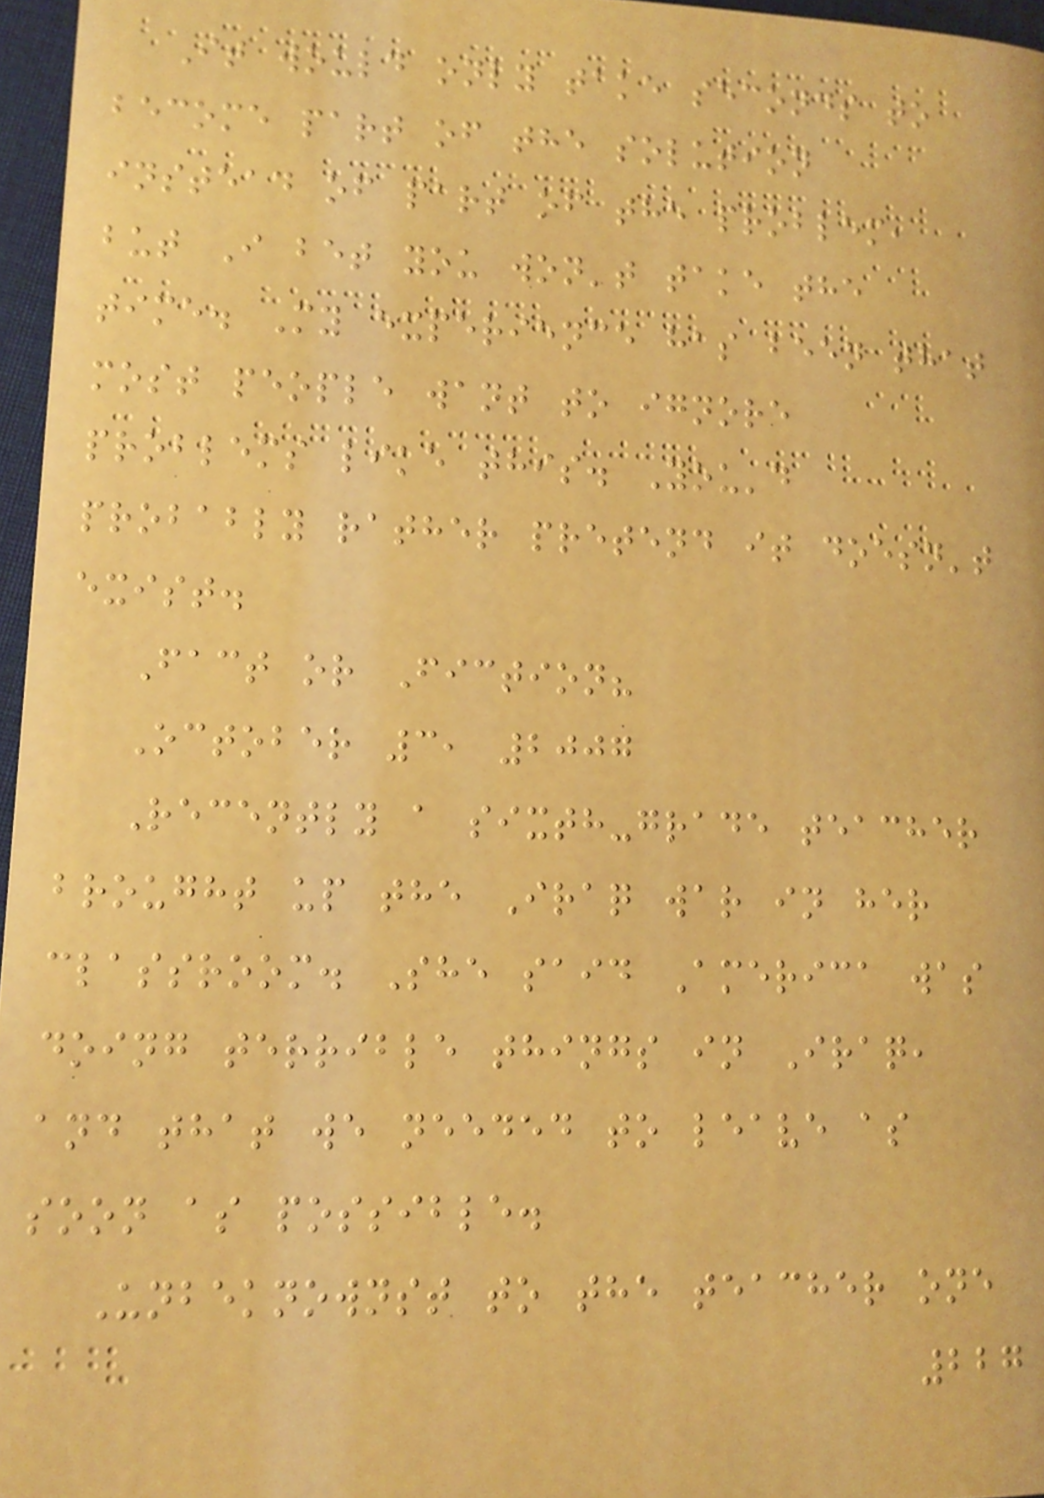It would only take seconds to
become part of the solution
instead of part of the problem,
but I bet you won't take the
time. My experience has been that
most people want to ignore
problems like this. You'd
probably rather pretend it doesn't
exist.
Fact or Fiction?
October 3, 2007
Recently a sixth-grade teacher
brought up the Iraq war in her
classroom. She said America was
doing terrible things in Iraq,
and that we needed to leave as
soon as possible.
Unbeknownst to the teacher one
227
